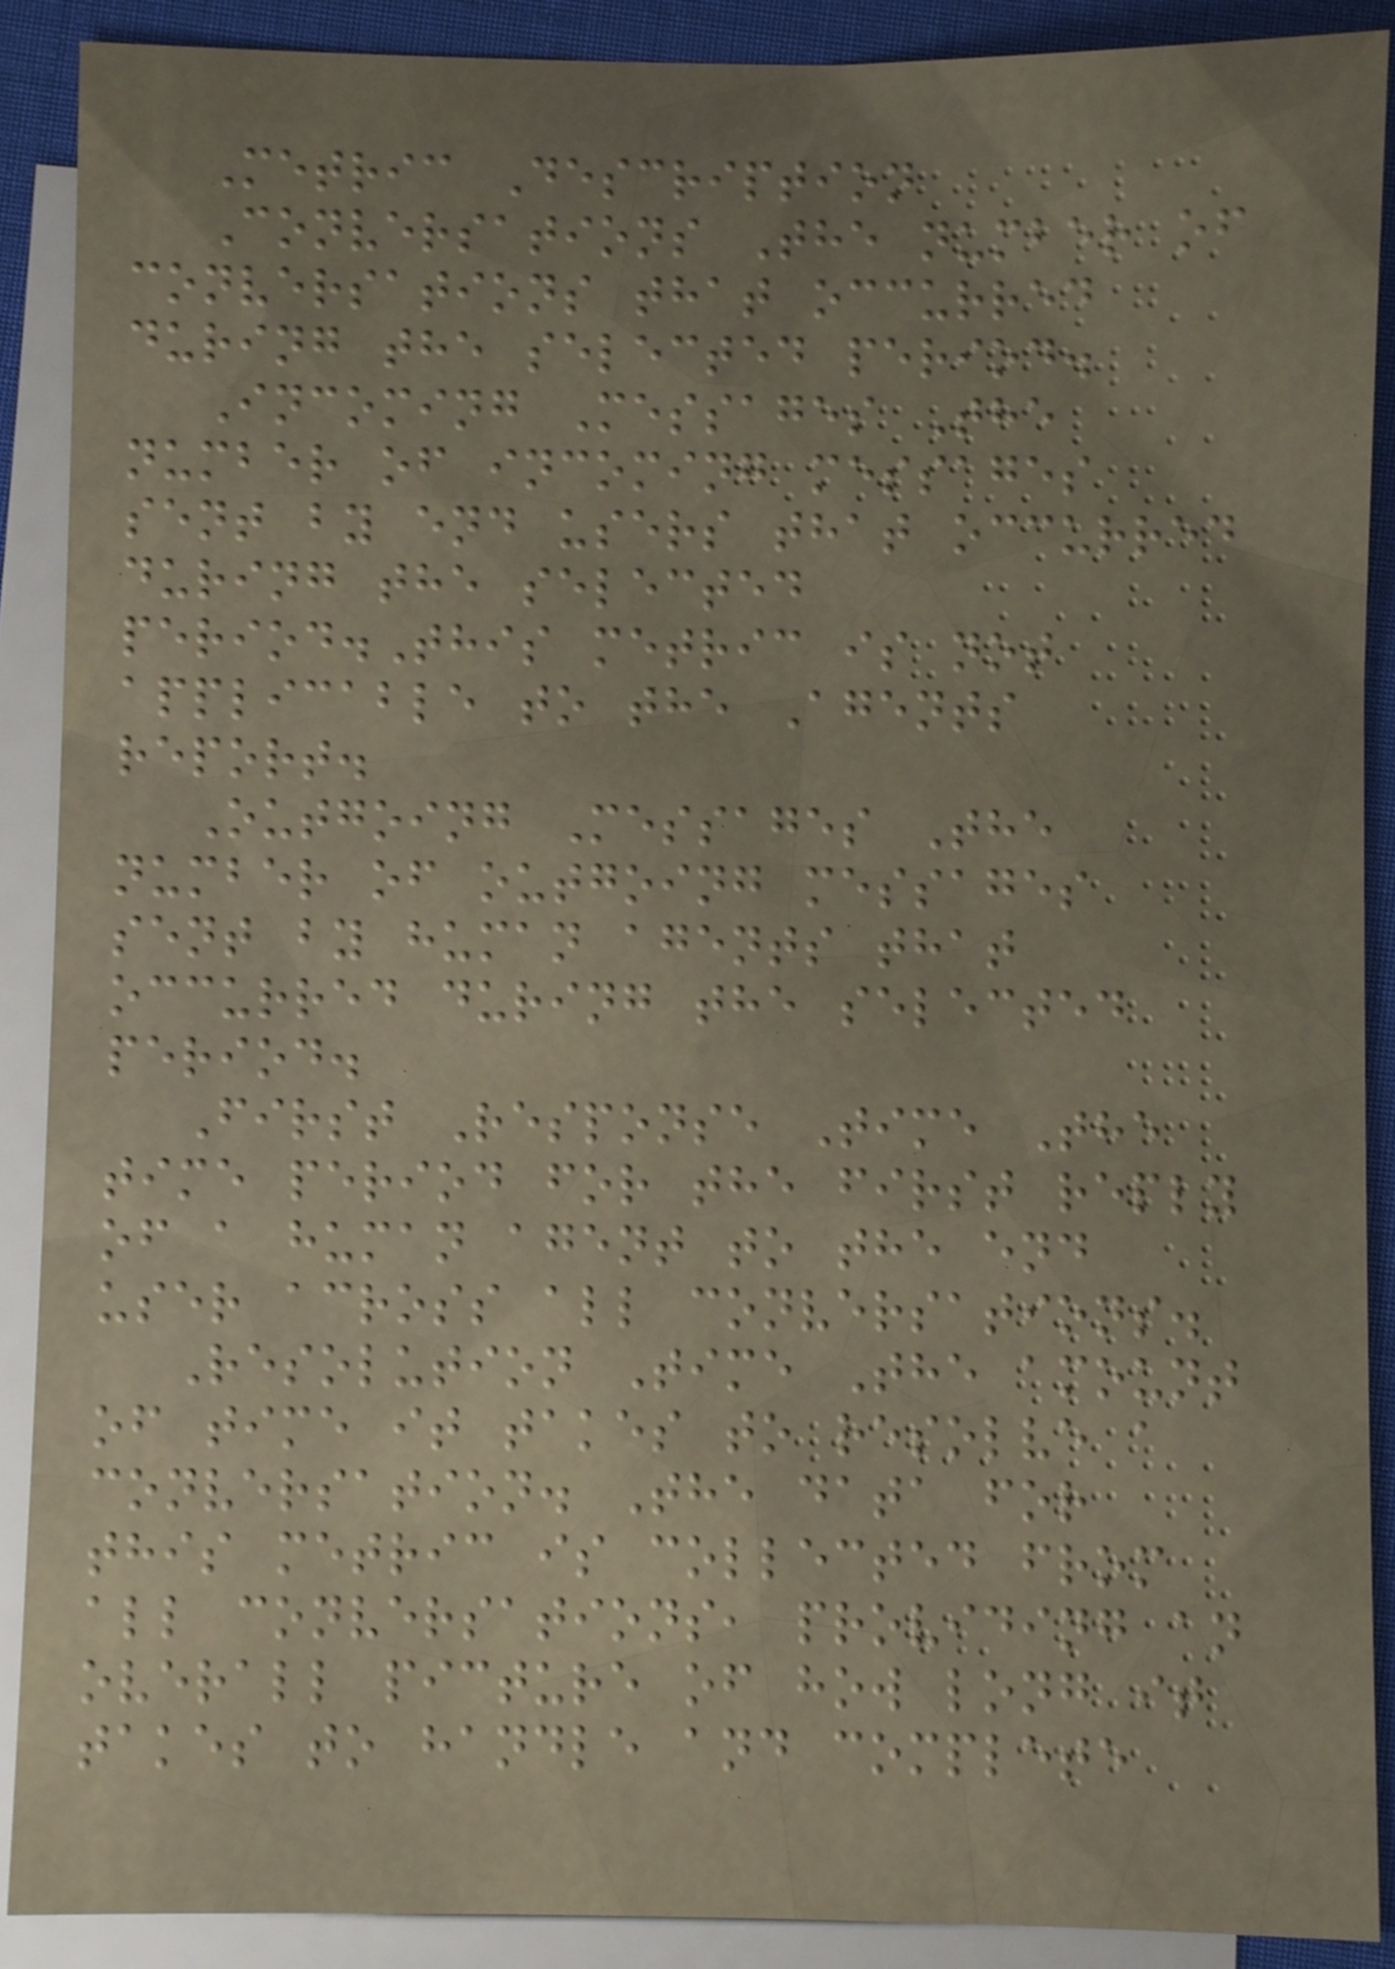Metric Description
Conversations The number of
conversations that occurred
during the selected period.
Incoming Messages The
number of incoming messages
sent by end users that occurred
during the selected
period.This metric is not
applicable to the Agents
report.
Outgoing Messages The
number of outgoing messages
sent by human agents that
occurred during the selected
period.
First Response Time The
time period for the first reply
of a human agent to the end
user across all conversations.
Resolution Time The amount
of time it takes to resolve a
conversation. The data for
this metric is collected from
all conversations, providing an
overall picture of how long it
takes to handle and complete
